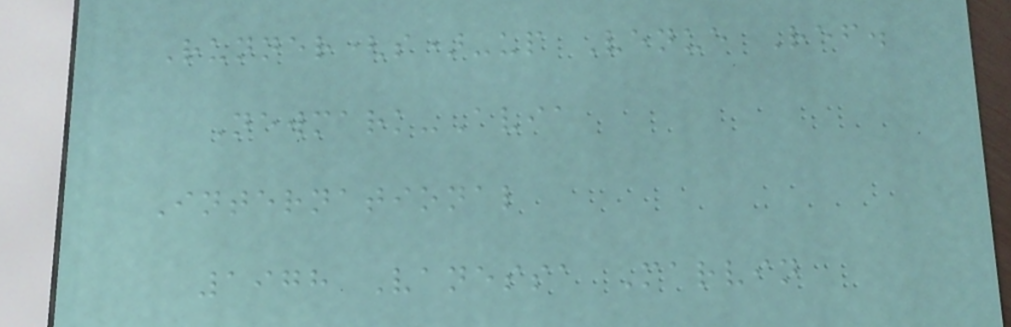Runner(s)-up Venue Ref.
Newmark-Avia
International
1978 Vanessa Marvin
